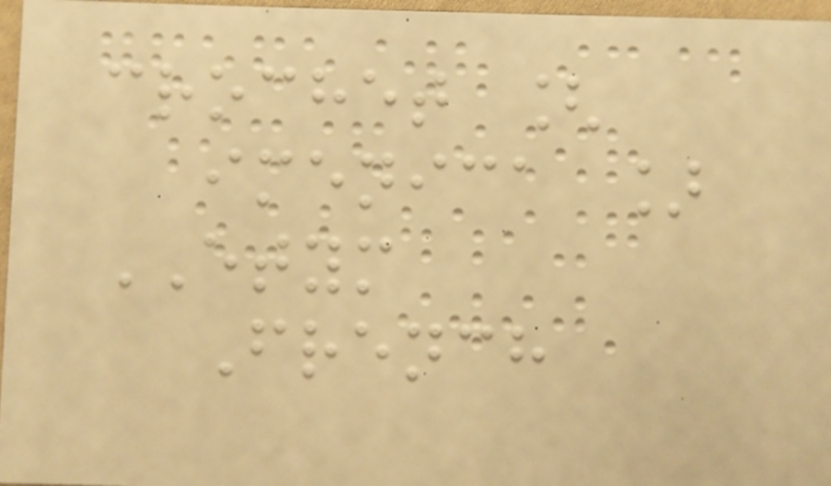crochet [
imenica ]
ETYM
French
